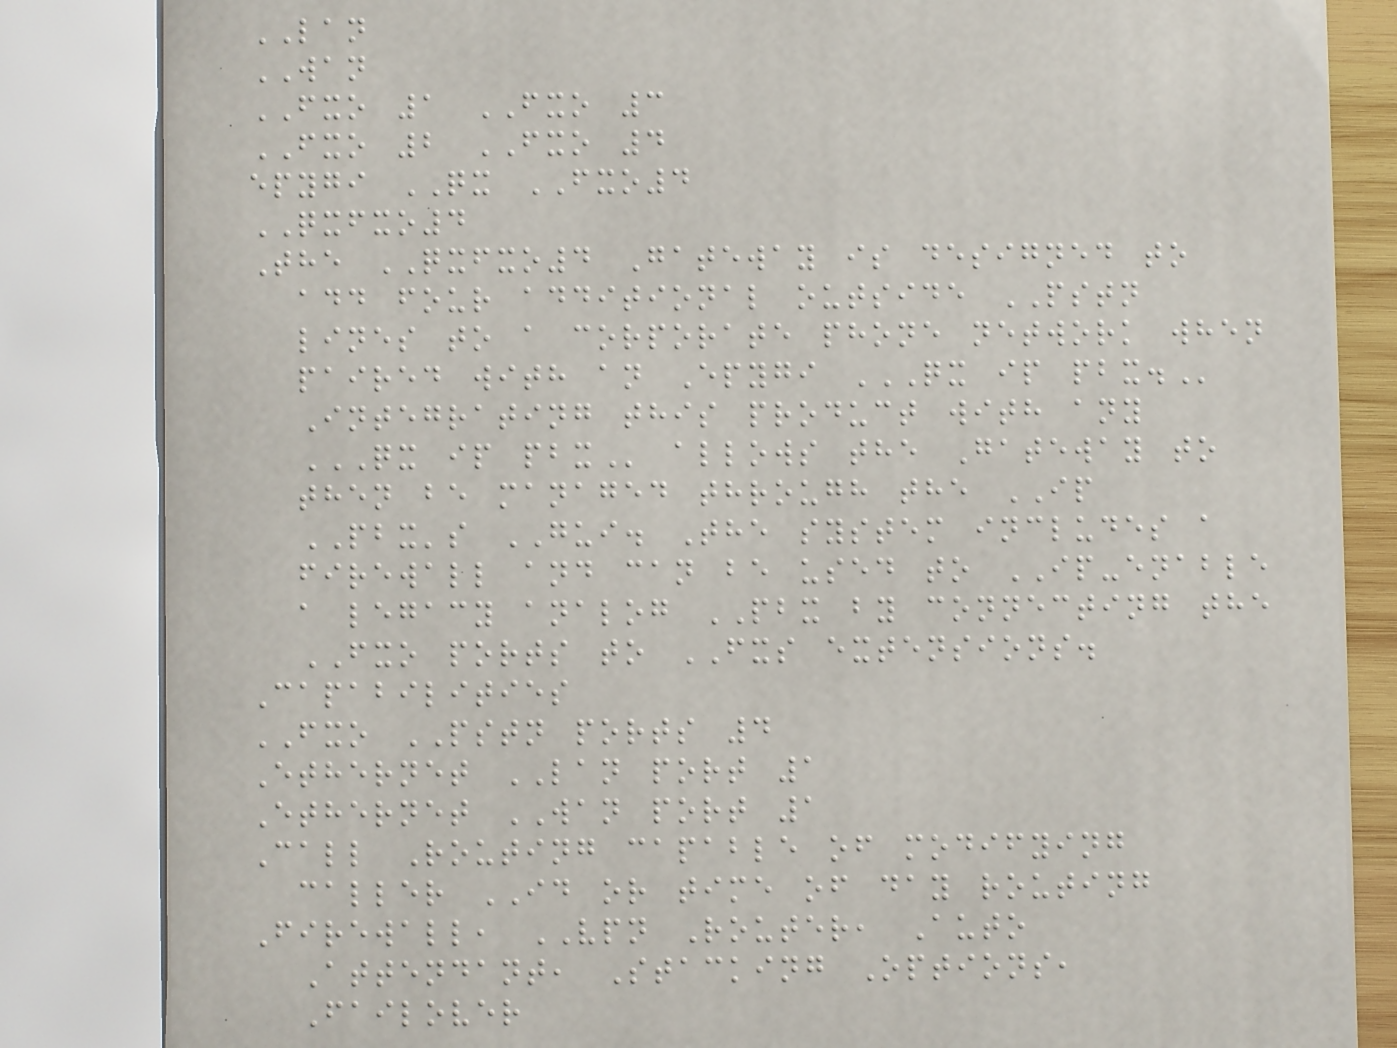LAN
WAN
FXO 1 FXO 3
FXO 2 FXO 4
epygi QX FXO4
QXFXO4
The QXFXO4 Gateway is designed to
add four additional outside PSTN
lines to a corporate phone network when
paired with an Epygi QX IP PBX.
Integrating this product with any
QX IP PBX allows the Gateway to
then be managed through the IP
PBX's GUI. The system includes a
firewall and can be used to IP-enable
a legacy analog PBX by connecting the
FXO ports to FXS extensions.
Capabilities
FXO PSTN ports 4
Ethernet LAN port 1
Ethernet WAN port 1
Call Routing capable of modifying
caller ID or time of day routing
Firewall, VPN Router, Auto
Attendant, Stacking Options,
Failover
